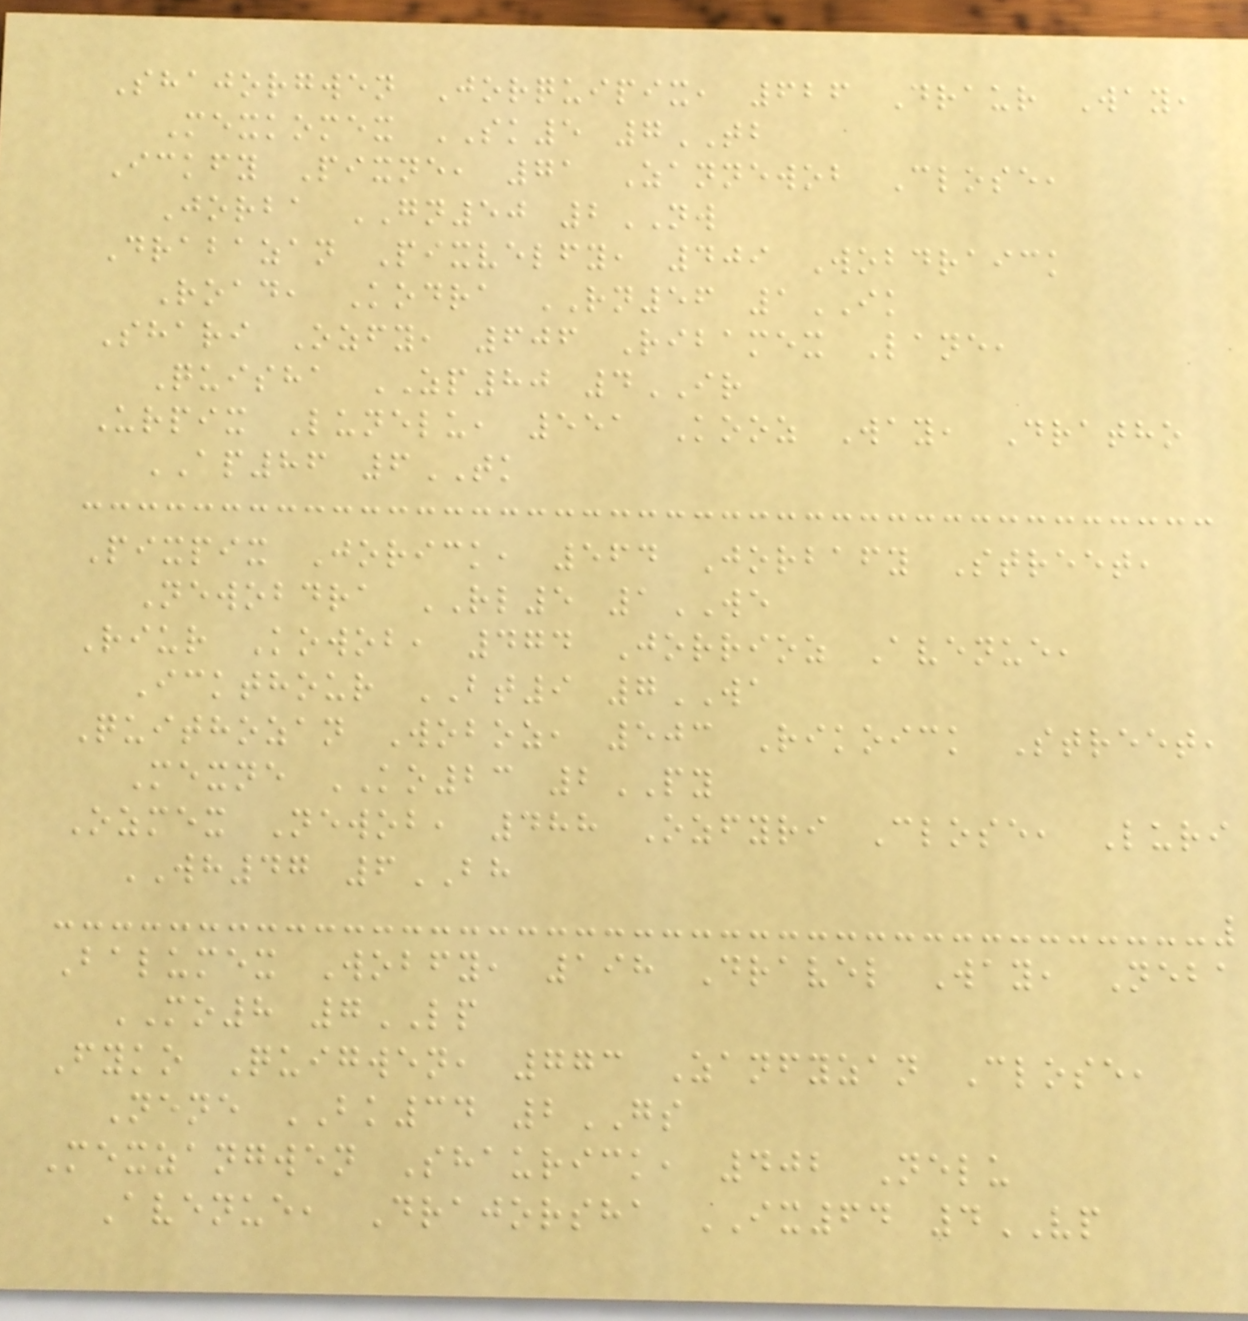Shajorgwen Jorquipix, 626 Draur Way,
Mexkomex SK5 7TB
Ickfy Pixne, 71 Zannewob Close,
Jorba GN50 2NW
Drabazan Pixvelfy, 409 Wobdraick
Road, Kodra RN56 1IK
Shari Ozfy, 606 Ribamex Lane,
Quisha ZP80 4IR
Urpix Lunelu, 551 Kooz Way, Dratho
AP86 6TK
Pixpix Jorick, 564 Jorbafy Street,
Newobdra RL5 1WE
Riur Kowob, 474 Jorrioz Avenue,
Ickthour BT9 7WA
Quithozan Woboz, 503 Rikoick Street,
Mexne KO23 2PY
Ozmex Newob, 488 Ozfyri Close, Luri
WH47 6BH
Balumex Wobfy, 198 Dravel Way, Neba
MO8 7LP
Fyko Quigwen, 773 Zanfyzan Close,
Nene BK34 2GS
Mexzangwen Shaurick, 402 Nelu
Avenue, Drajorsha IX64 4VP
